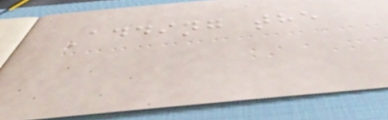Adding the
